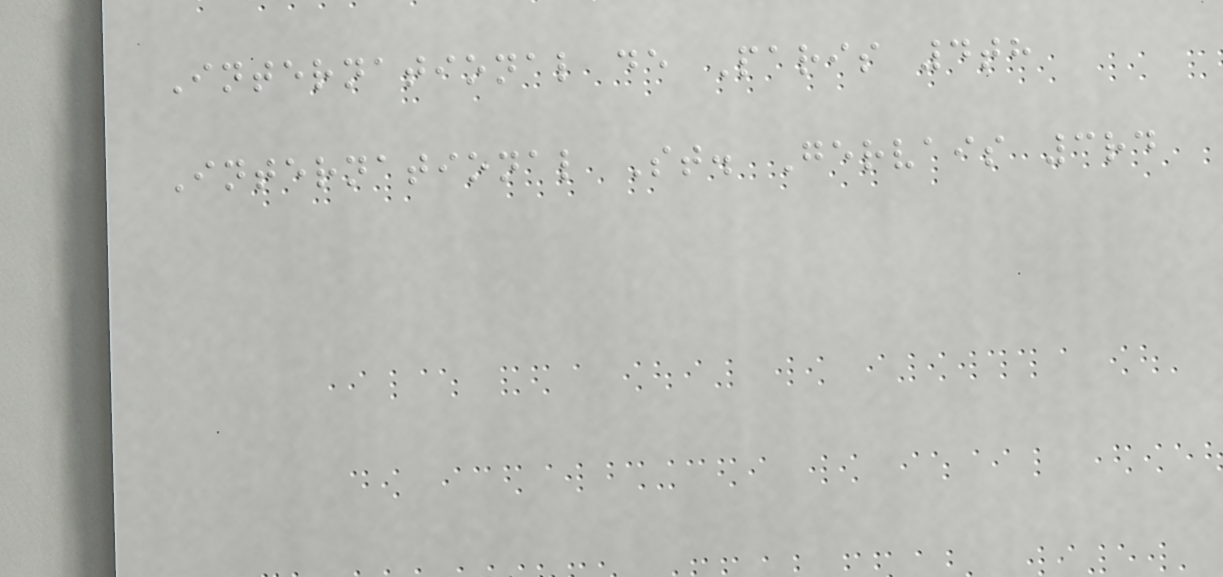International de Paris 4th
International St. Gervais 3rd
